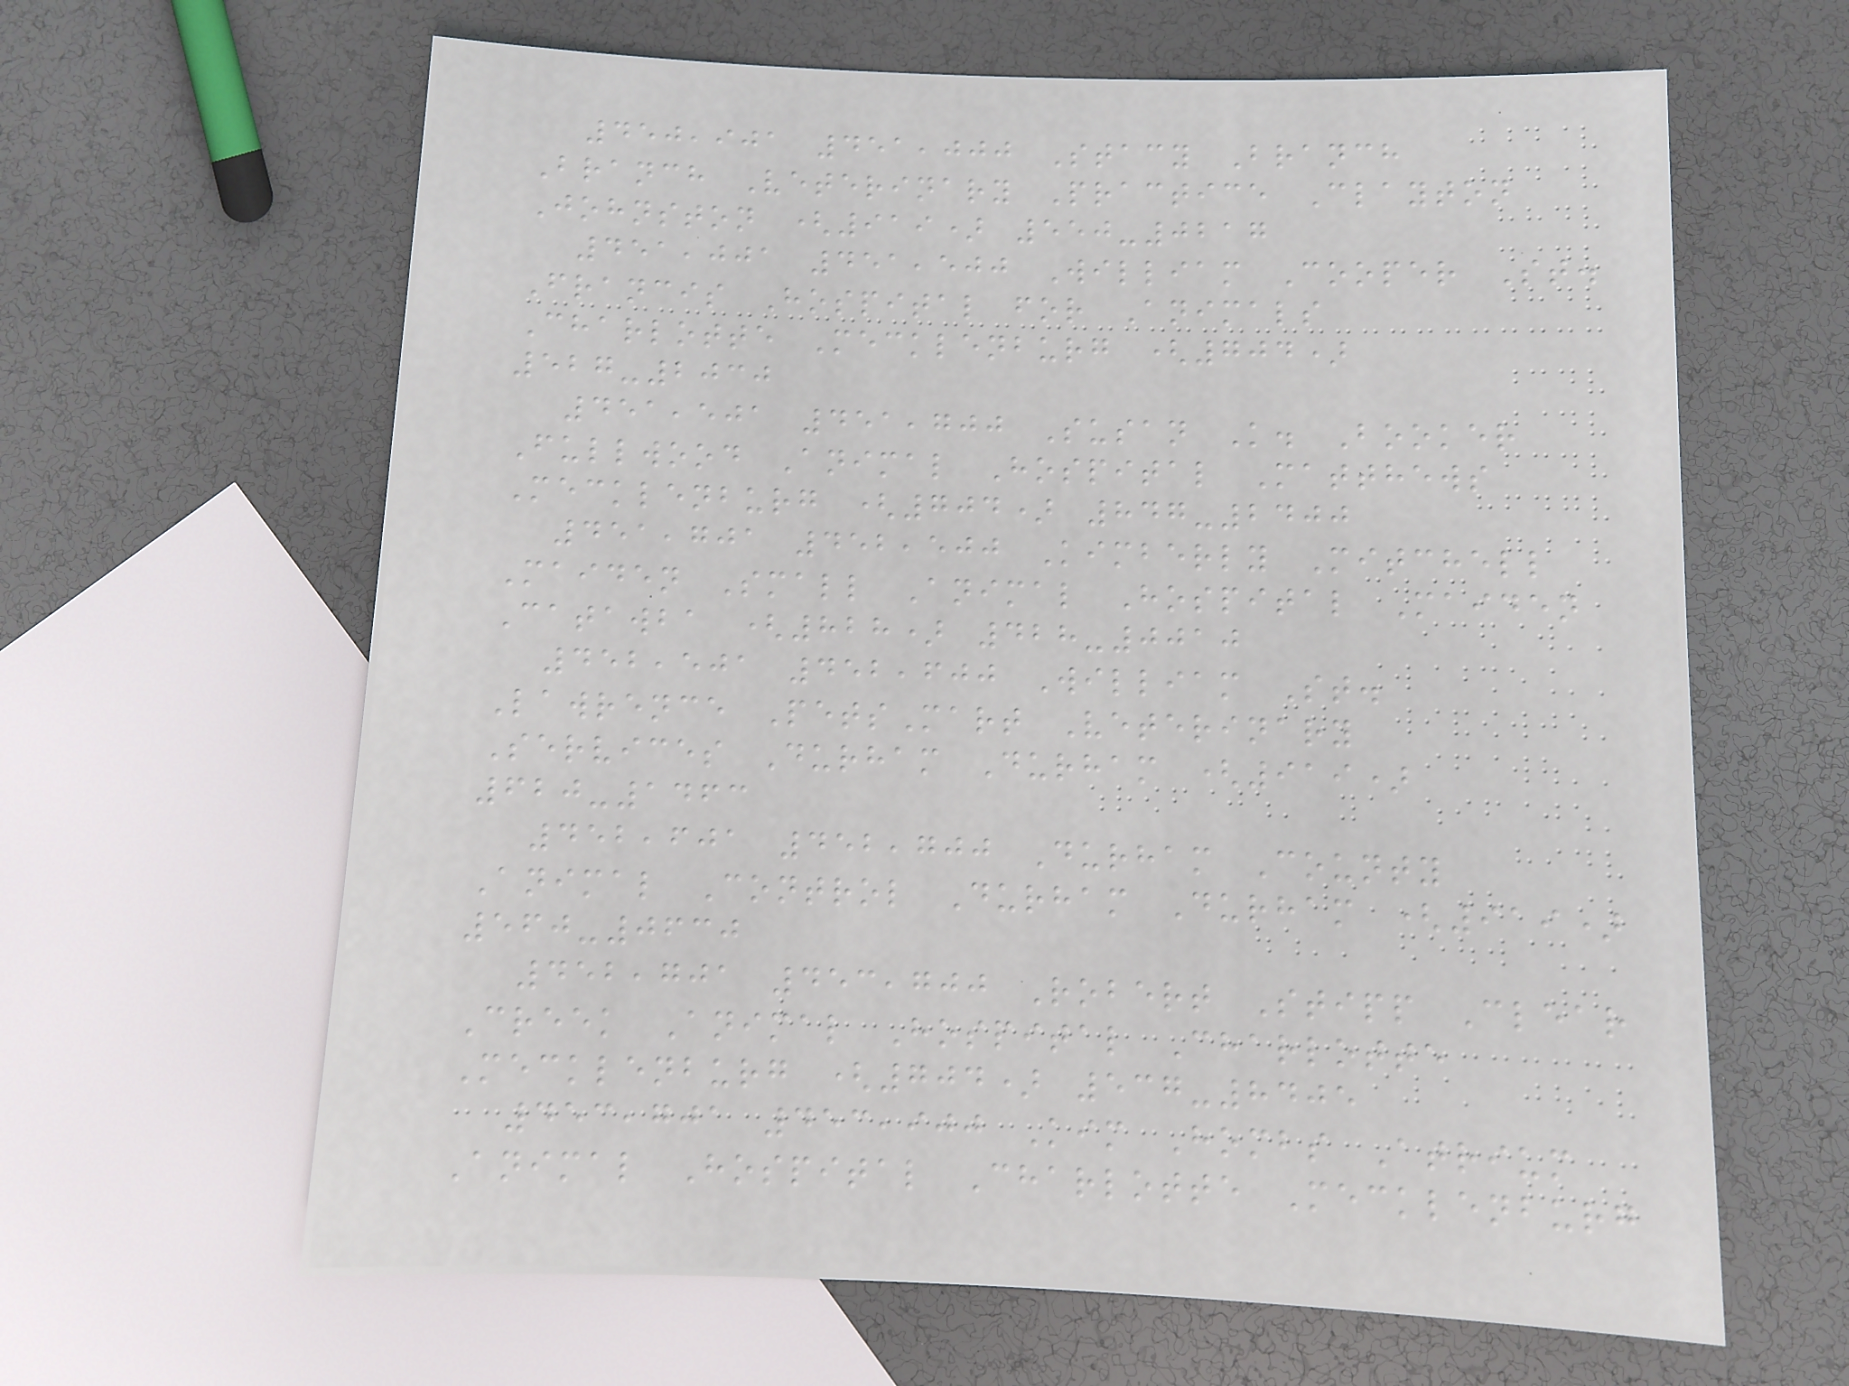450,901 451,000 Stacy Branch
Branch Veterinary Practice Clayton
Johnston (919) 550-0217
451,001 451,500 William Cooper St.
Francis Hospital for Animals
Charlotte Mecklenburg (704)
527-2030
451,501 451,700 Susan K. Booker
Fullwood Animal Hospital Matthews
Mecklenburg (704) 847-2400
451,701 452,500 Kimberly Mitchell
Maiden Small Animal Hospital Maiden
Catawba (828) 428-0010
452,501 452,600 William St.
Lawrence PetsMart Veterinary
Services Durham Durham (919)
620-1463
452,601 452,700 Durham County
Animal Control Durham Durham (919)
560-0630
452,701 453,700 Robert Stipp Clear
Creek Animal Hospital Charlotte
Mecklenburg (704) 537-8405
453,701 453,900 Kim Hombs Atrium
Animal Hospital Charlotte Mecklenburg
